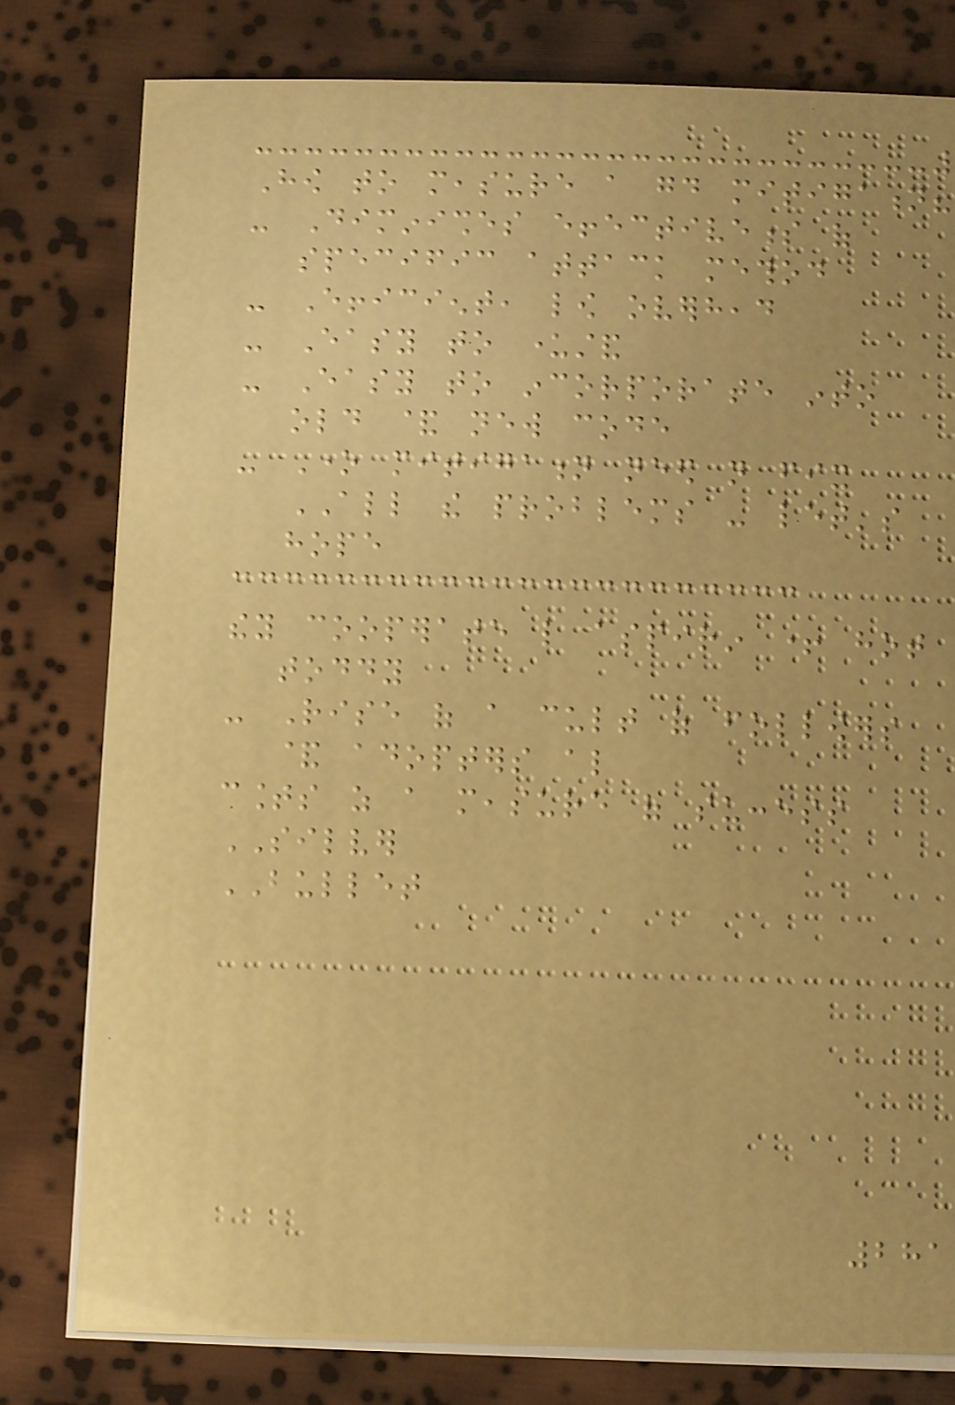How to measure a good mitigation?
- Diminishes effectiveness of
specific attack method
- Efficient, low overhead
- Easy to understand
- Easy to incorporate into
old & new code
- One mitigation need not fix
ALL the problems - let's
hope
they cooperate like aspirin + hot
toddy
- Rise of a cult of followers
& adopters also
counts as a measure of success
SILVER
BULLET
281
